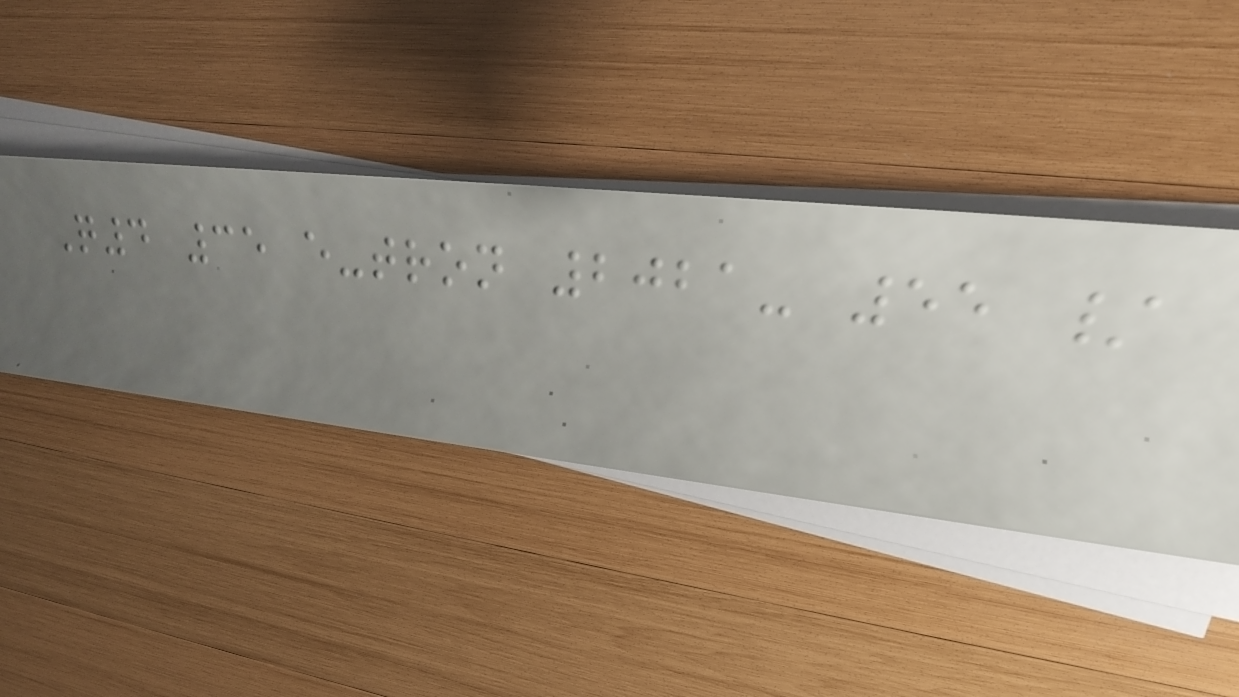Q4 35 e-tron 2021- 55 /
